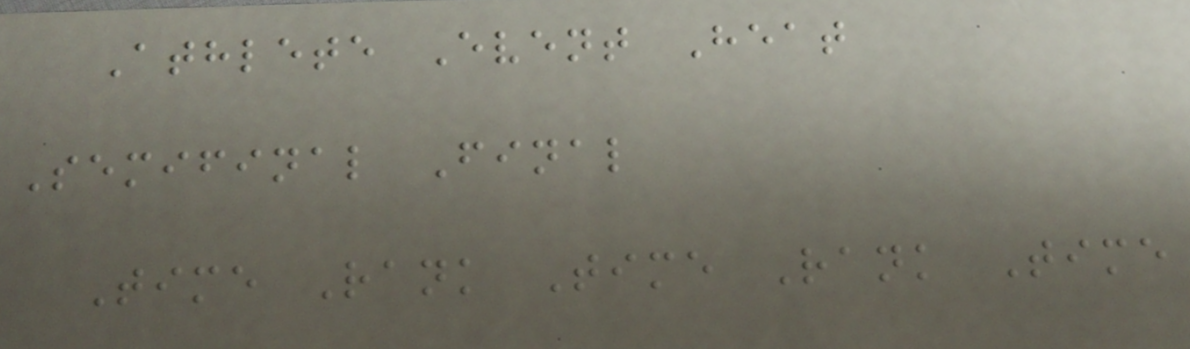Athlete Event Heat
Semifinal Final
Time Rank Time Rank Time
